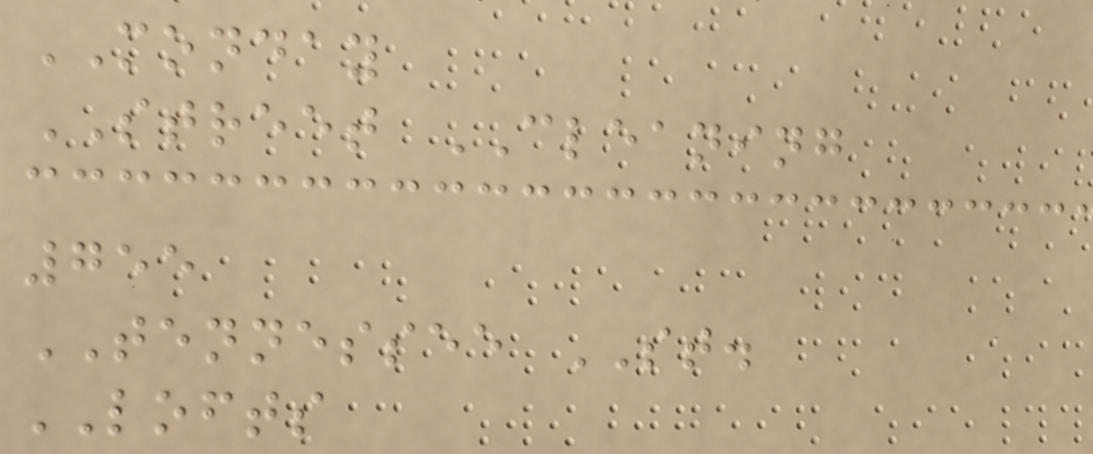MONDAY
STREET CLEANING
755
TENNESSEE ST.
LOFTS
